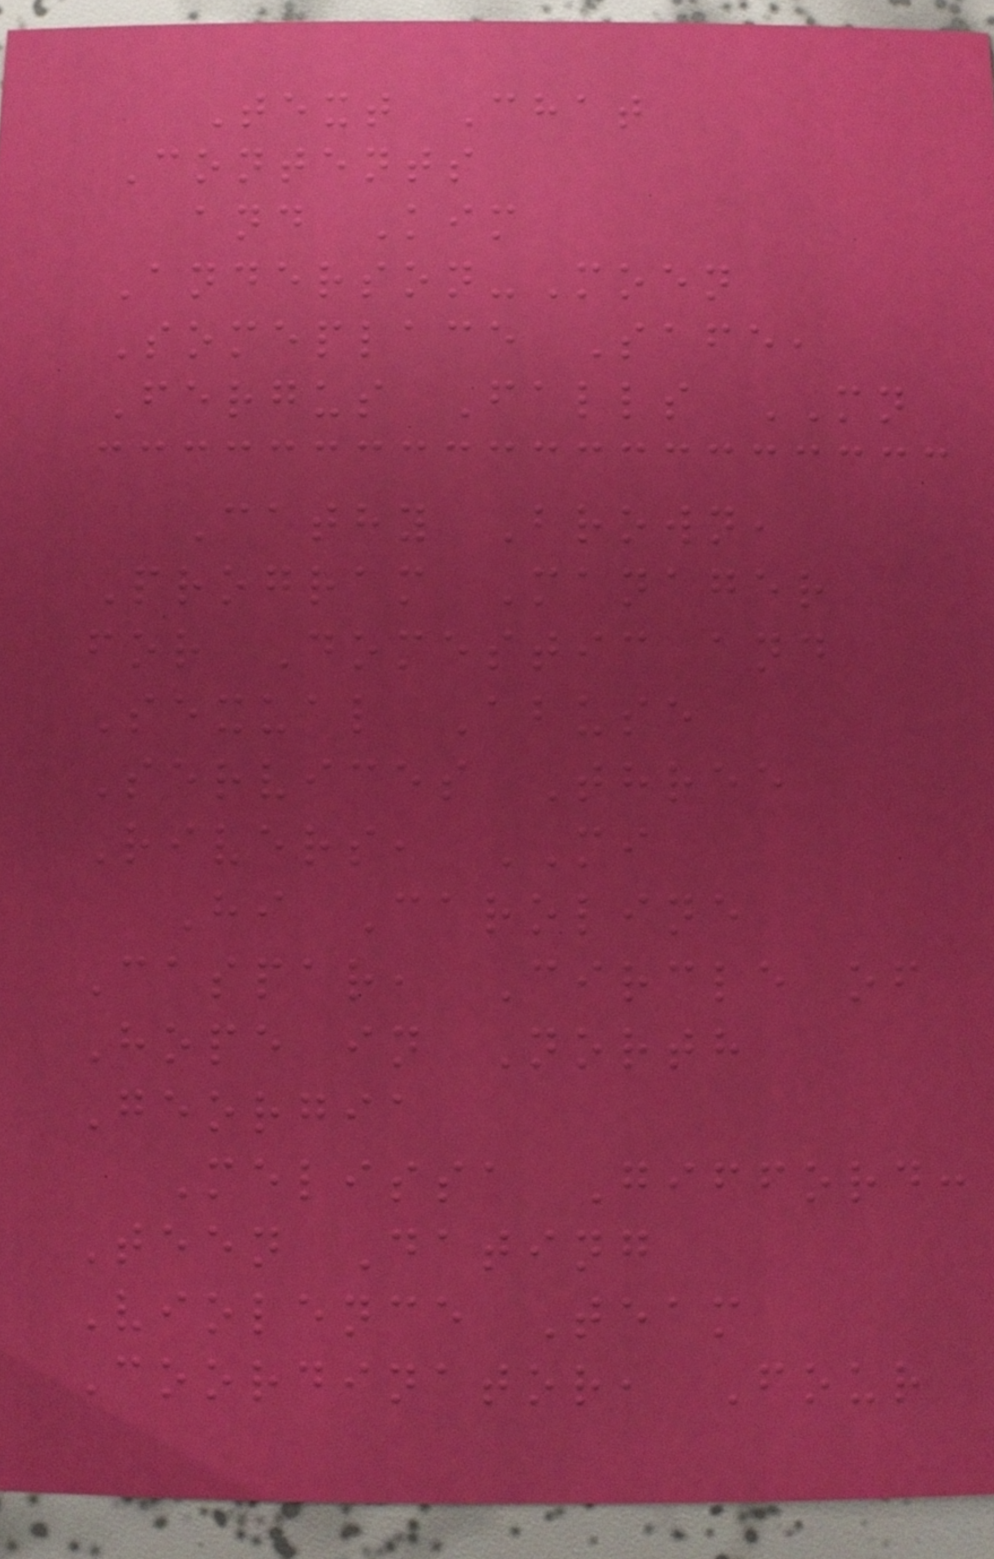Text Chat
Contents
and Kim
Anderson-Moen
Someplace Safe,
Fergus Falls MN
Cathy Brown,
Program Manager
for Domestic and
Sexual Abuse
Services Three
Rivers, MI
Hi Caroline
Caspar, Circle of
Hope in North
Georgia
Melissa Gifford:
Teen Dating
Violence Team
Coordinator, Four
